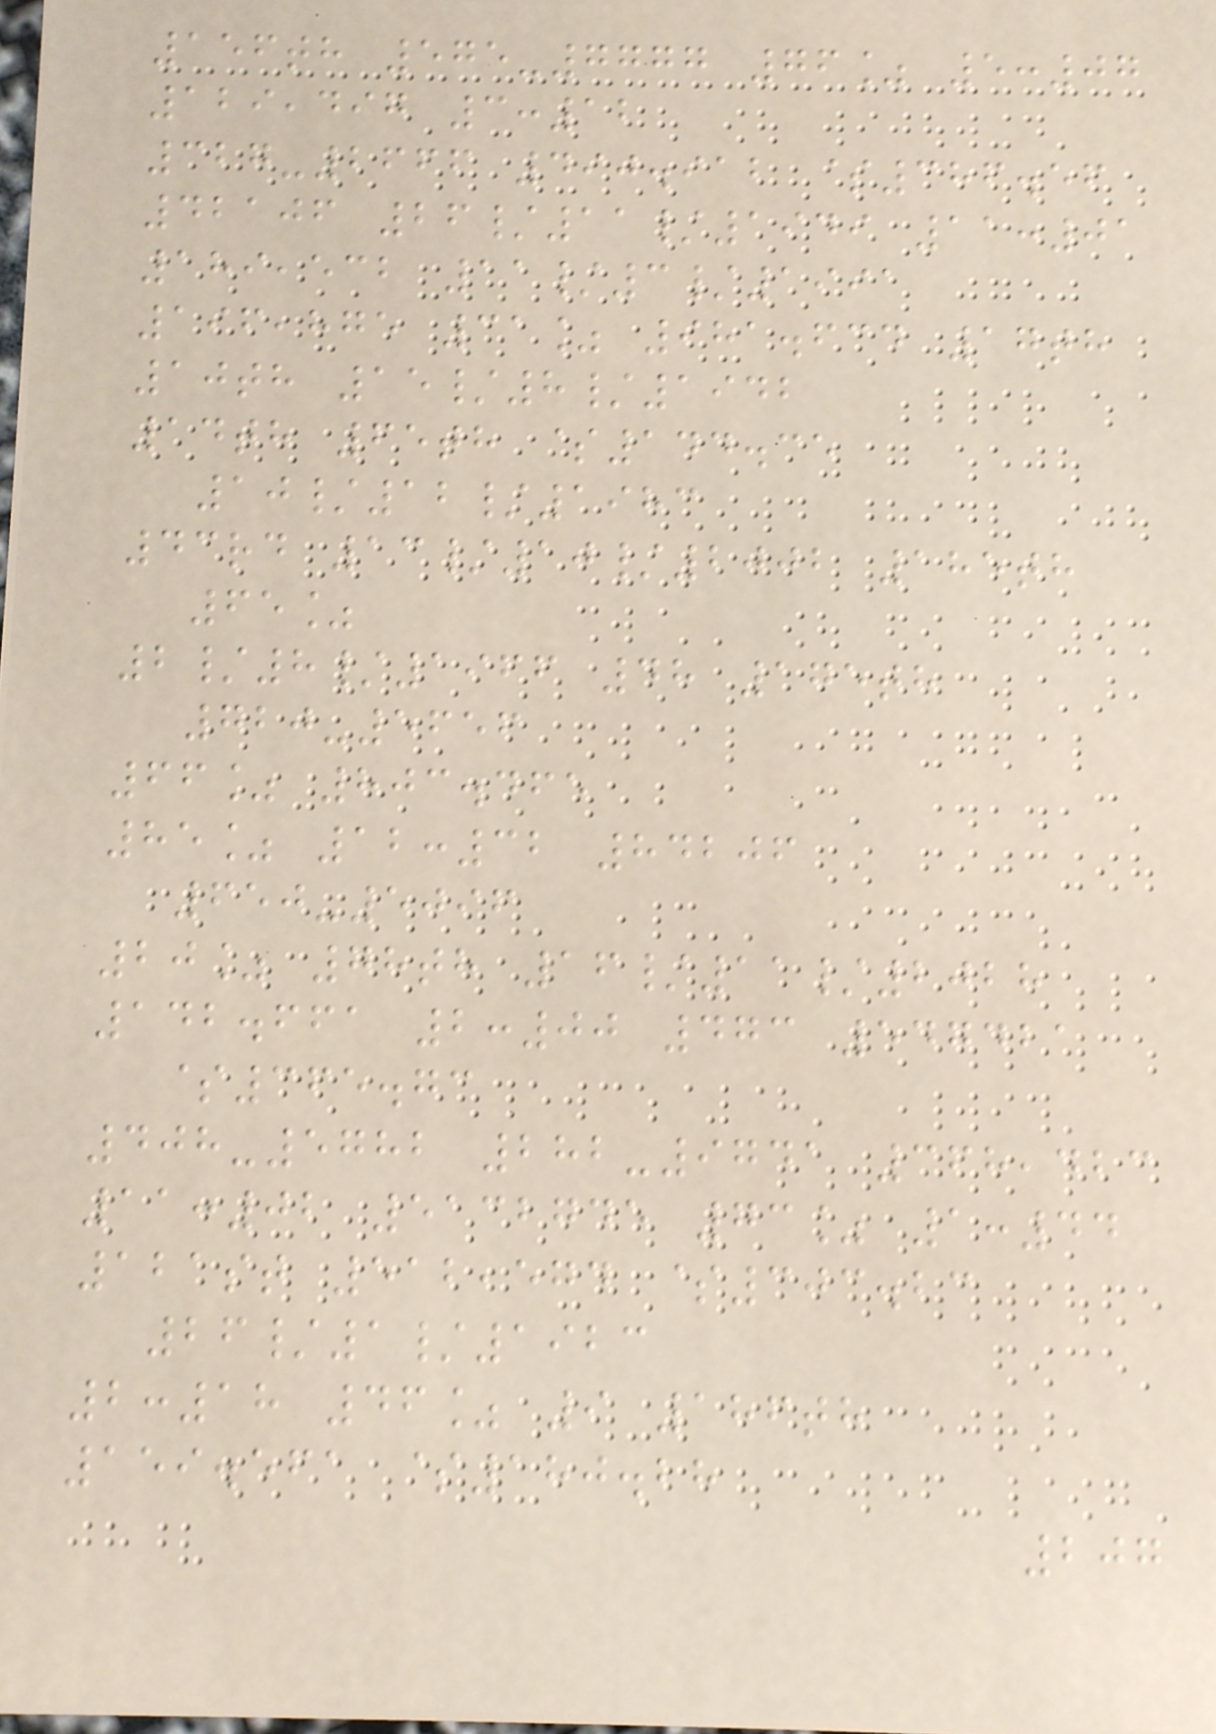156th 575-7777 76% 5:07
129,497 3:12
327-2666 490.912 $386.56
42106 26/11/1949 11:01
189,532 11/3/1991
196,875 31% 981.634 17th
10th 15/8/1942
14th 65th $144.35
10/12/1983
43rd 13/10/2002 185th
65%
2/8/1966 48 175th
720-5656
66% 803.465
85% 12:32 84206
650-5096
20% 78th 16/11/2028
142.661 2:00 473 547421
$365.73
408-5782 282-9741 368,423
11:02 5132745 73% 1:44
121st 512,574 $303.23
26/1/1923
2:18 46% 9 186th
159.561 $180.28
207
